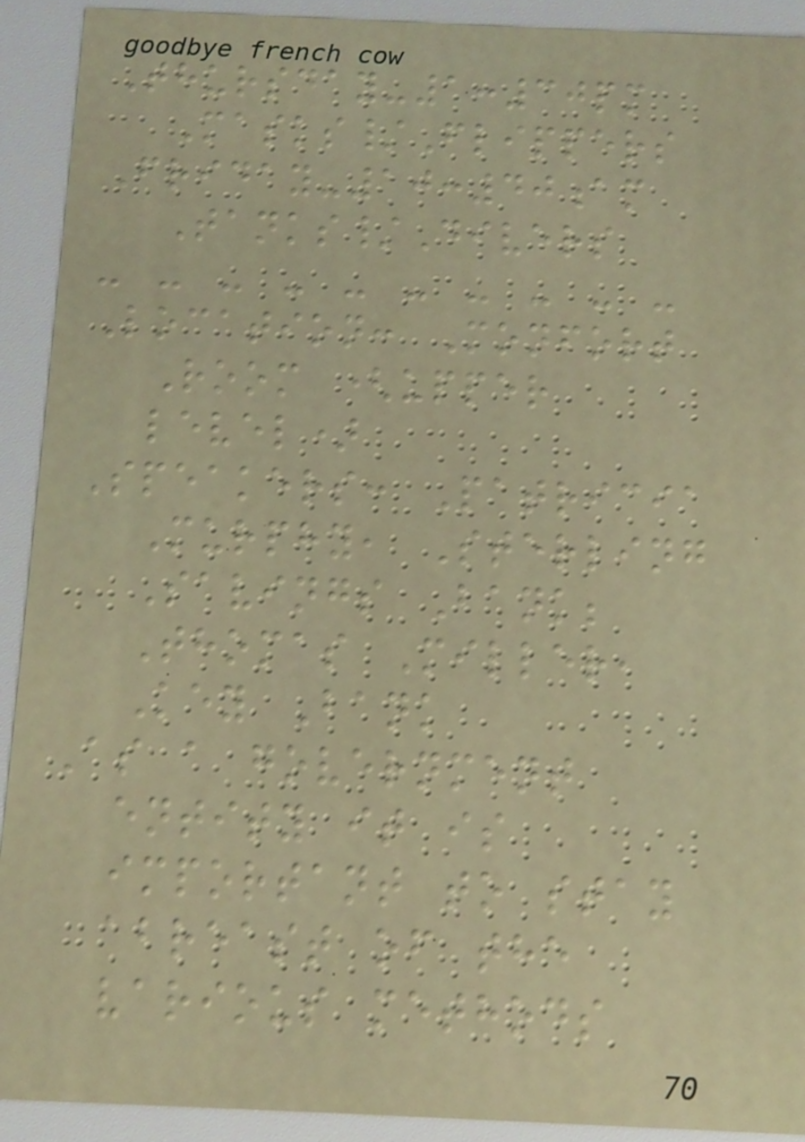Thursday-1:30pm
Masks/Flippers
Friday-10:40am
Tanks/Divers
- - - - - - - - - -
Location: Monfort
Room (upper
level)
Speakers: Patricia
Murphy, Sterling
Savings Bank;
Thomas Miller,
Key Bank
As a government
entity it is
important to stay
abreast of the
various methods
